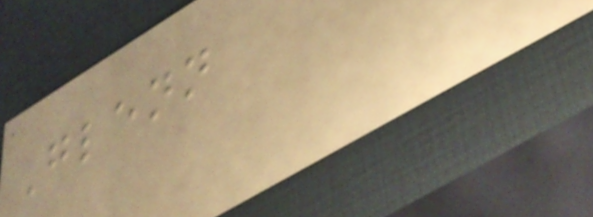Glenn
